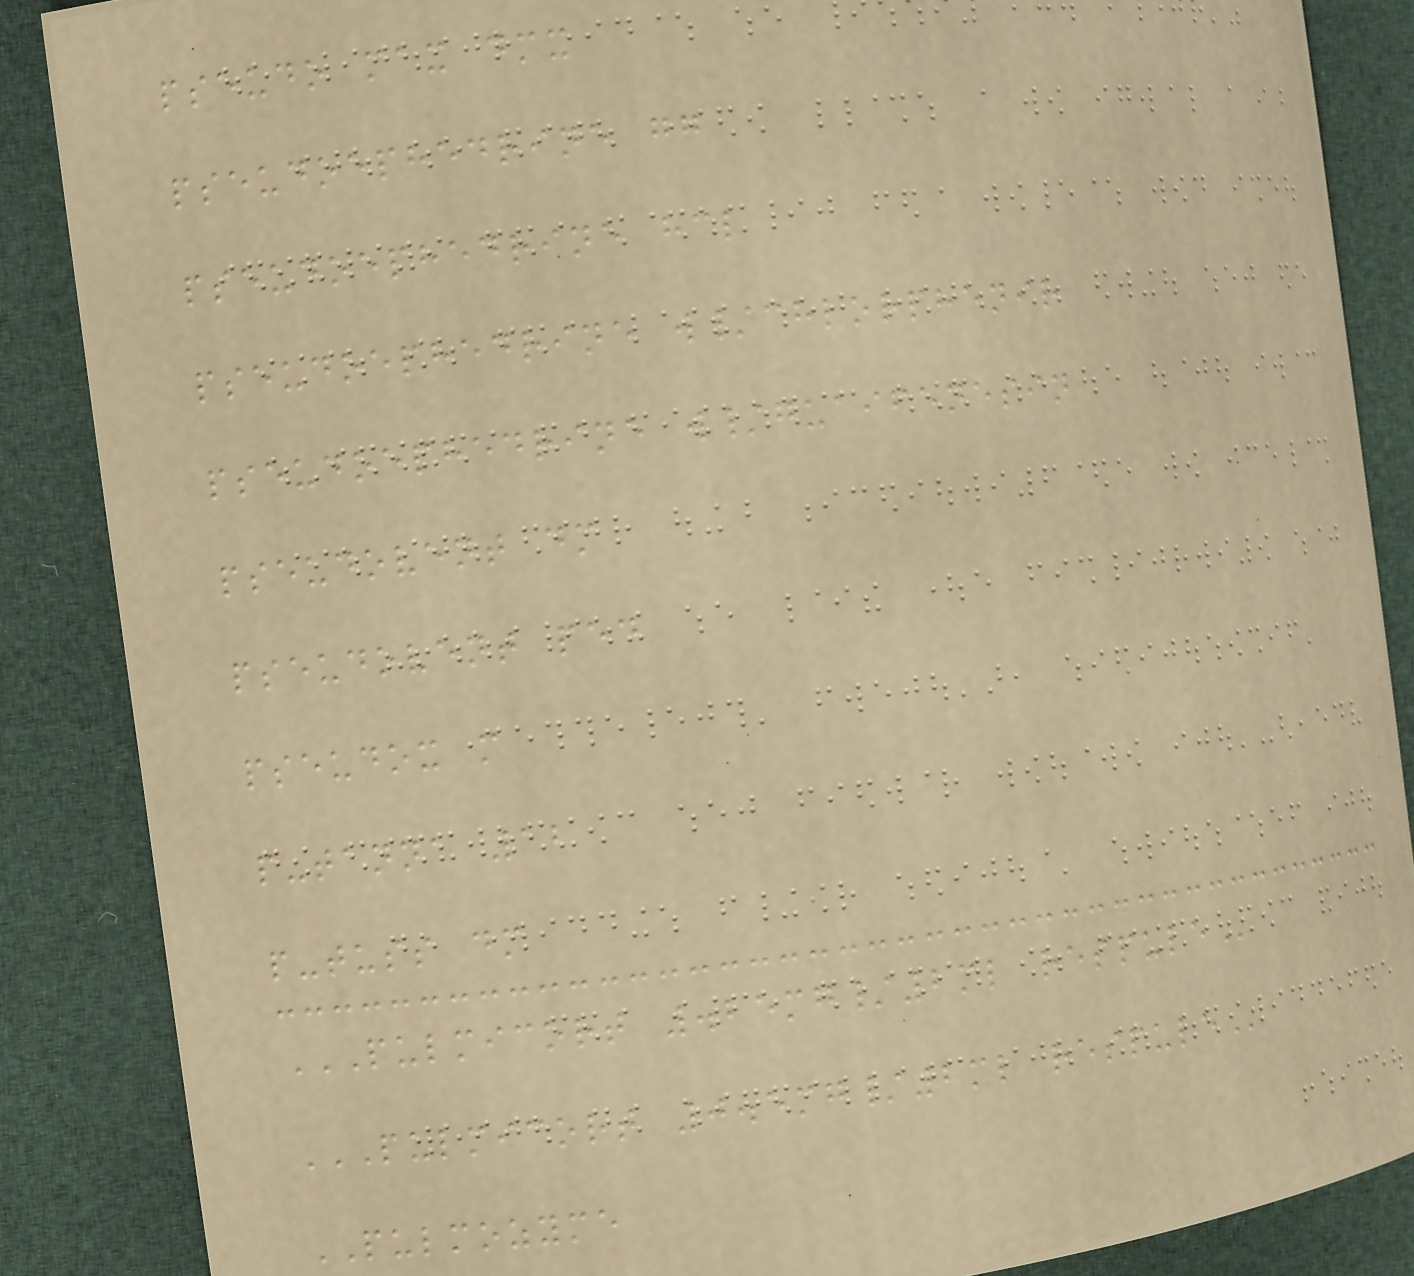pseudo max dmx
pseudoephedrine gg
pseudoephedrine hcl
pseudoephedrine w/chlorphenir
pseudoephedrine w/guaifenesin
pseudovent dm
pseudovent ped
pseudox m
p-tanna 12
p-tuss dm
PULMICORT .25MG/2ML RESPULE
PULMICORT 0.5MG/2ML RESPULE
PULMOZYME
